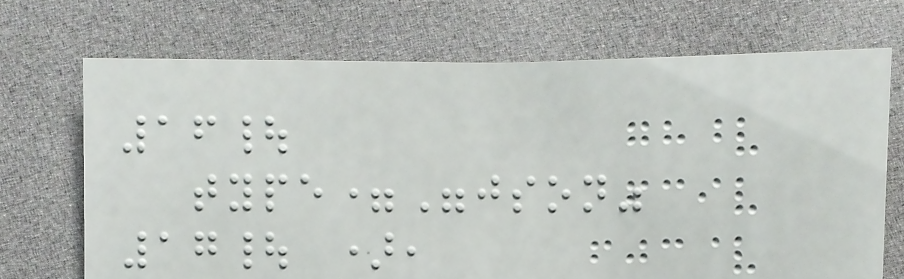16|
type="json"
17| ),
